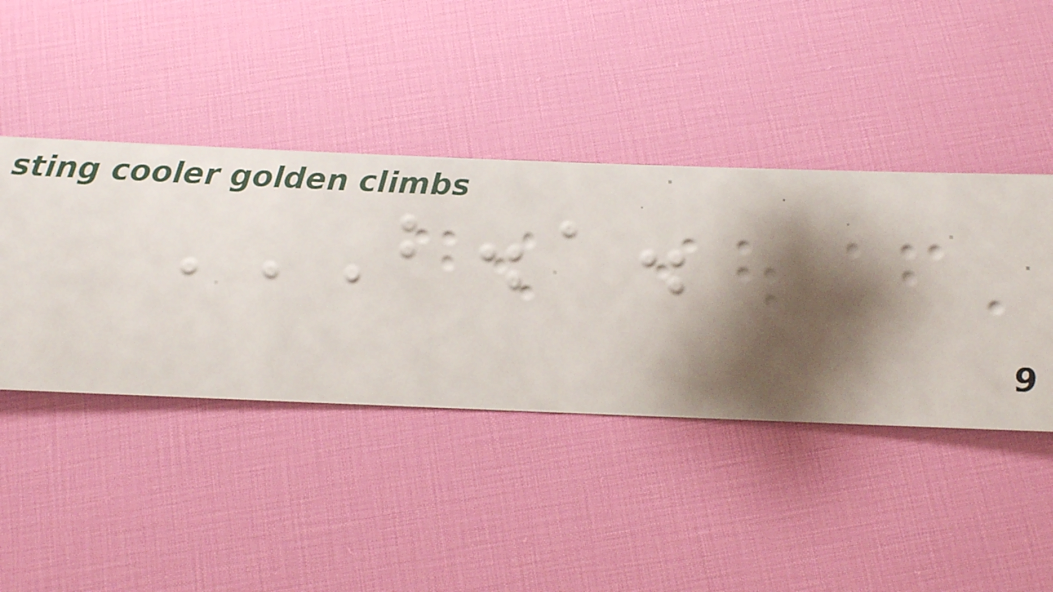B.A.
